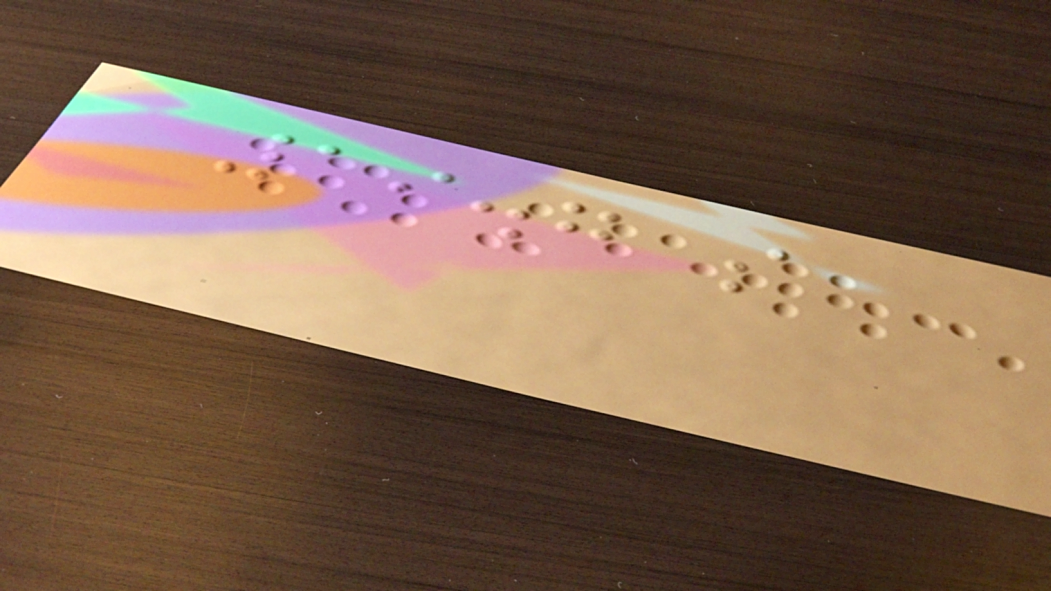19.7 so
